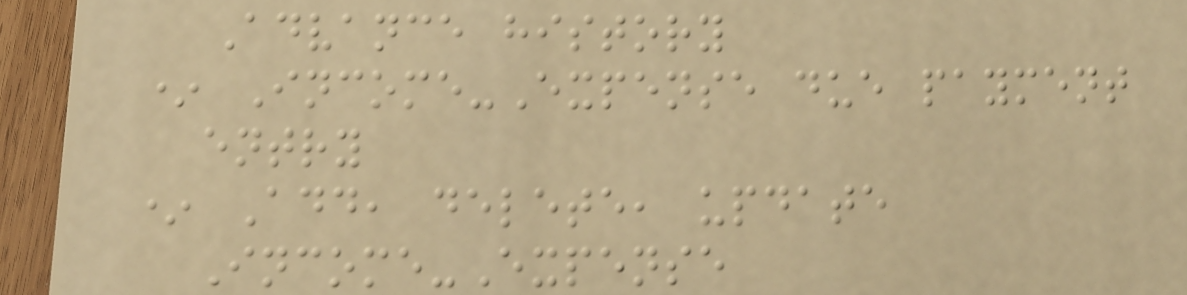Advance history
* Income-Expense due payment
entry
* Add, delete, update
Income-Expense
